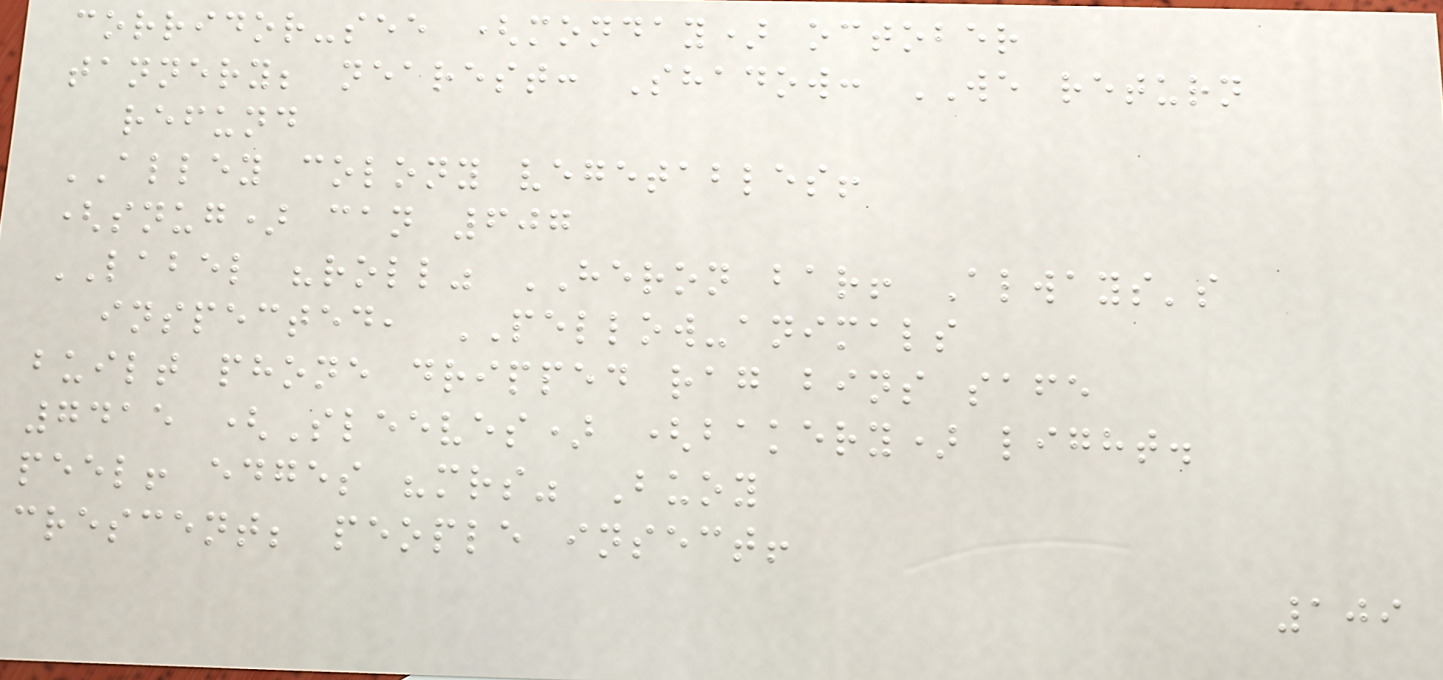corridor-see (monday) october
tannery; nearest: Shadow: WE return
refund
ALLEY colony vegetables!
(snug) can 607
LABEL "roll" HERON bar! Always's
inspected, PELLOW-animals
built phone dripped rag bins safe
7415 (Sleeves) (bakery) light.
peel! edges "mrs" Buoy
crescent; people insect!
109
